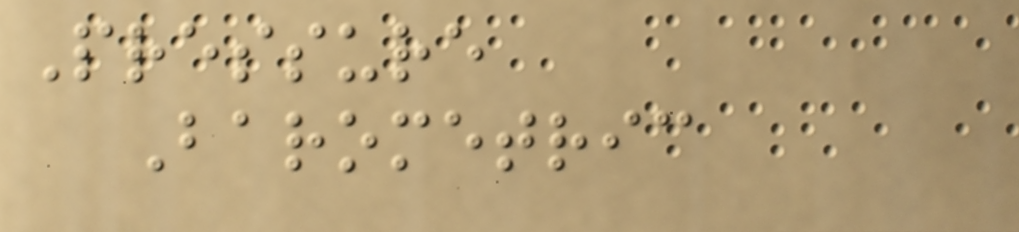Pressure
Barometric
